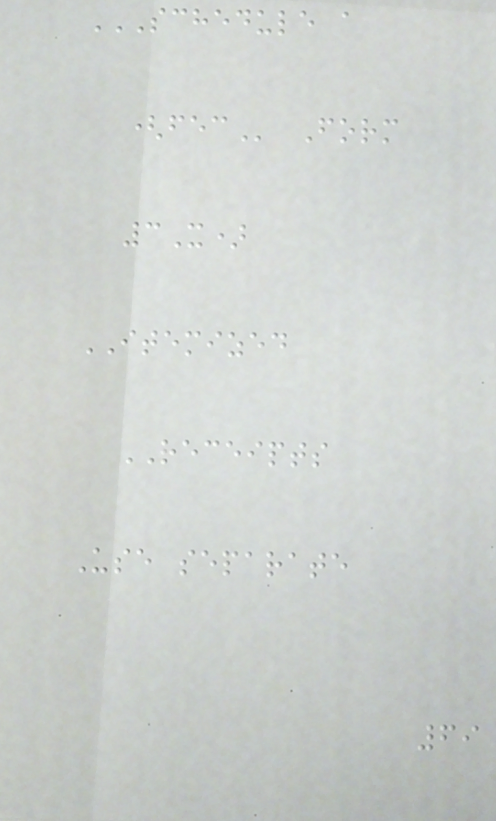SCHEDULE A
(FEC Form
3X)
ITEMIZED
RECEIPTS
Use separate
69
